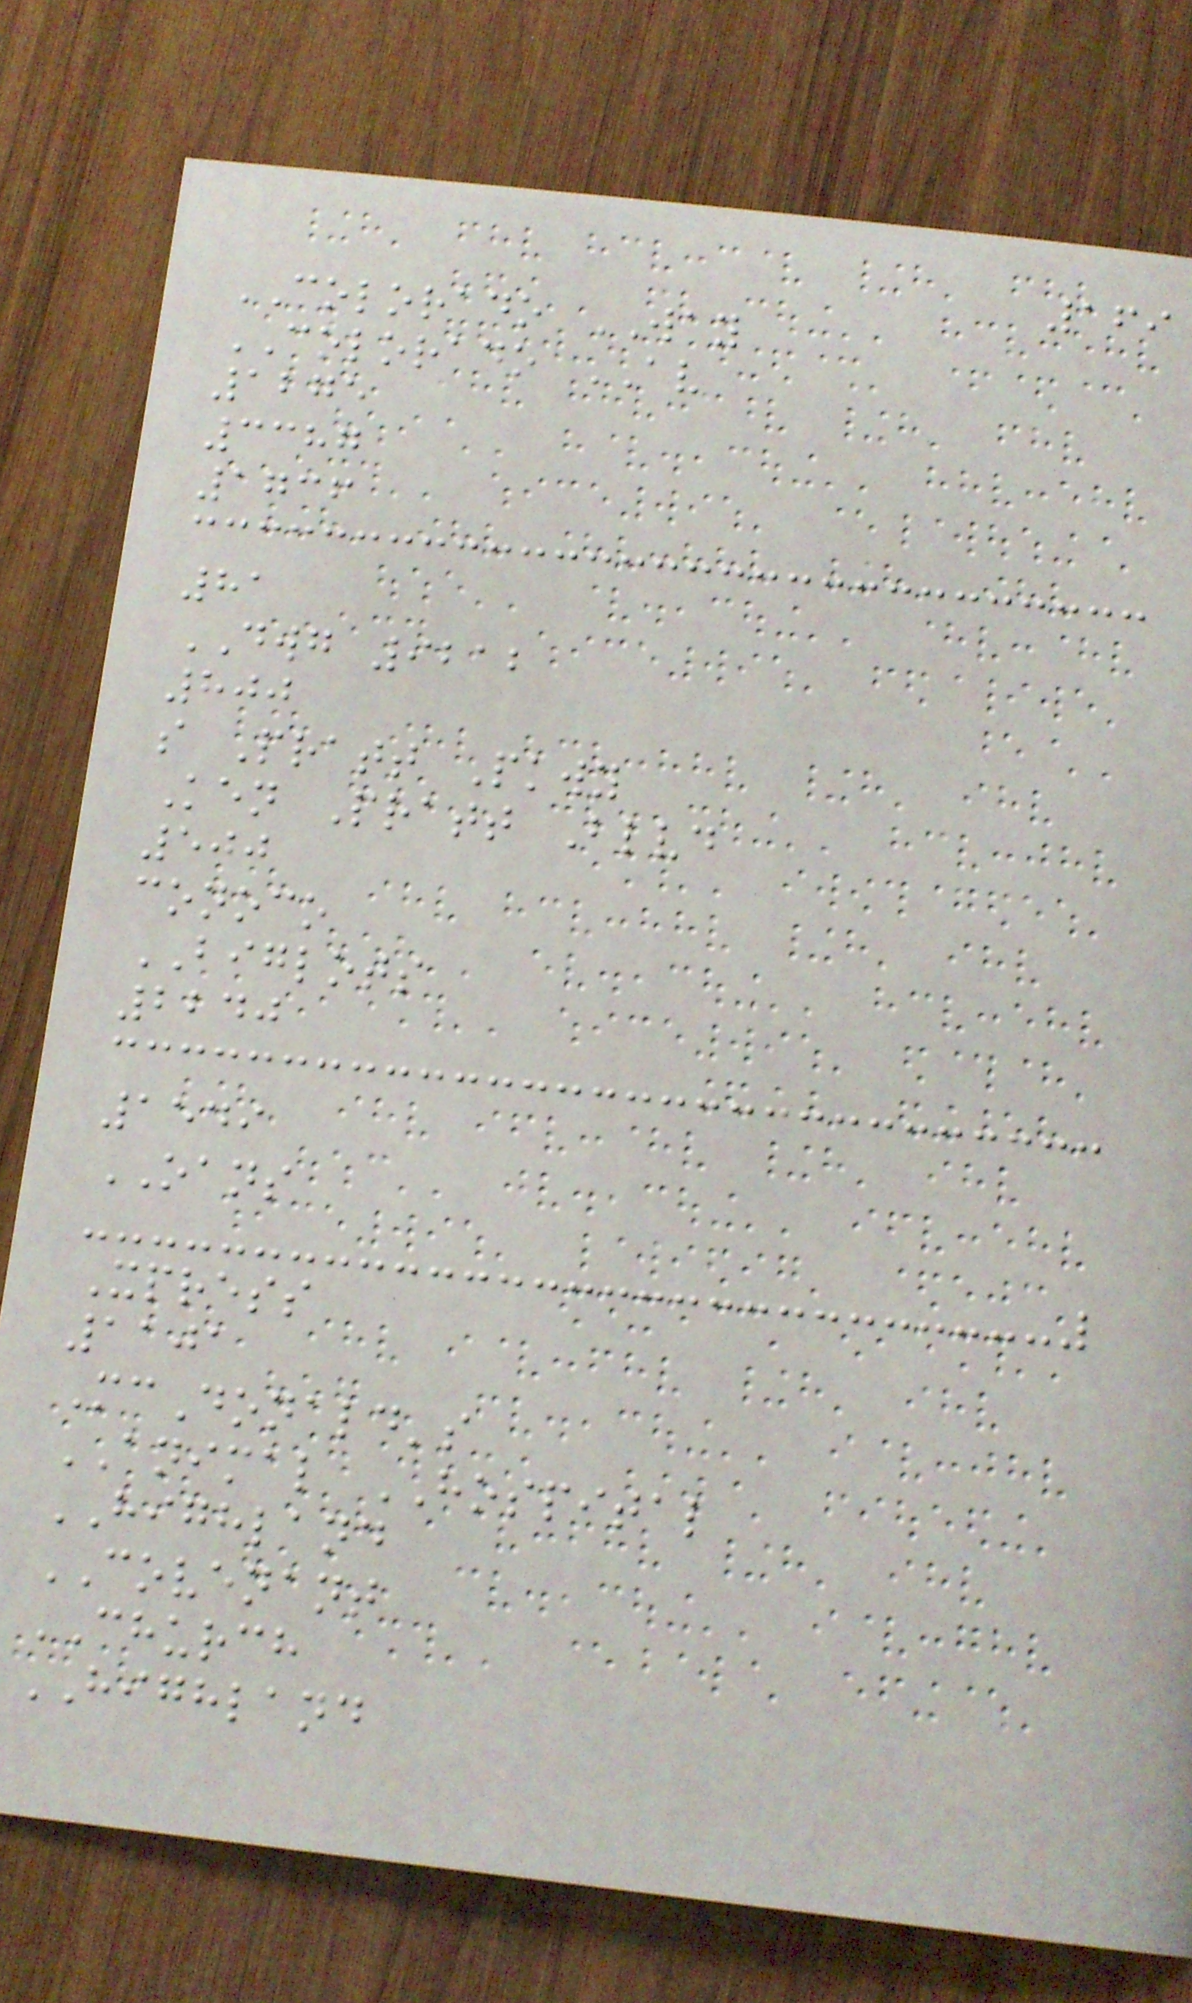169
COLORADO WAY
COLORADO AV
1275
3387
1736
81
DWG 9212
800
s Pratt Pkwy
Ken Pratt Blvd
500
conoco
BIGLOTS
2240
1549
OANS
Xpress
1101
McDonald's
ANIMAL HOSPITAL
HIGHLAND
COVENANT
CHURCH
HIGHLAND
